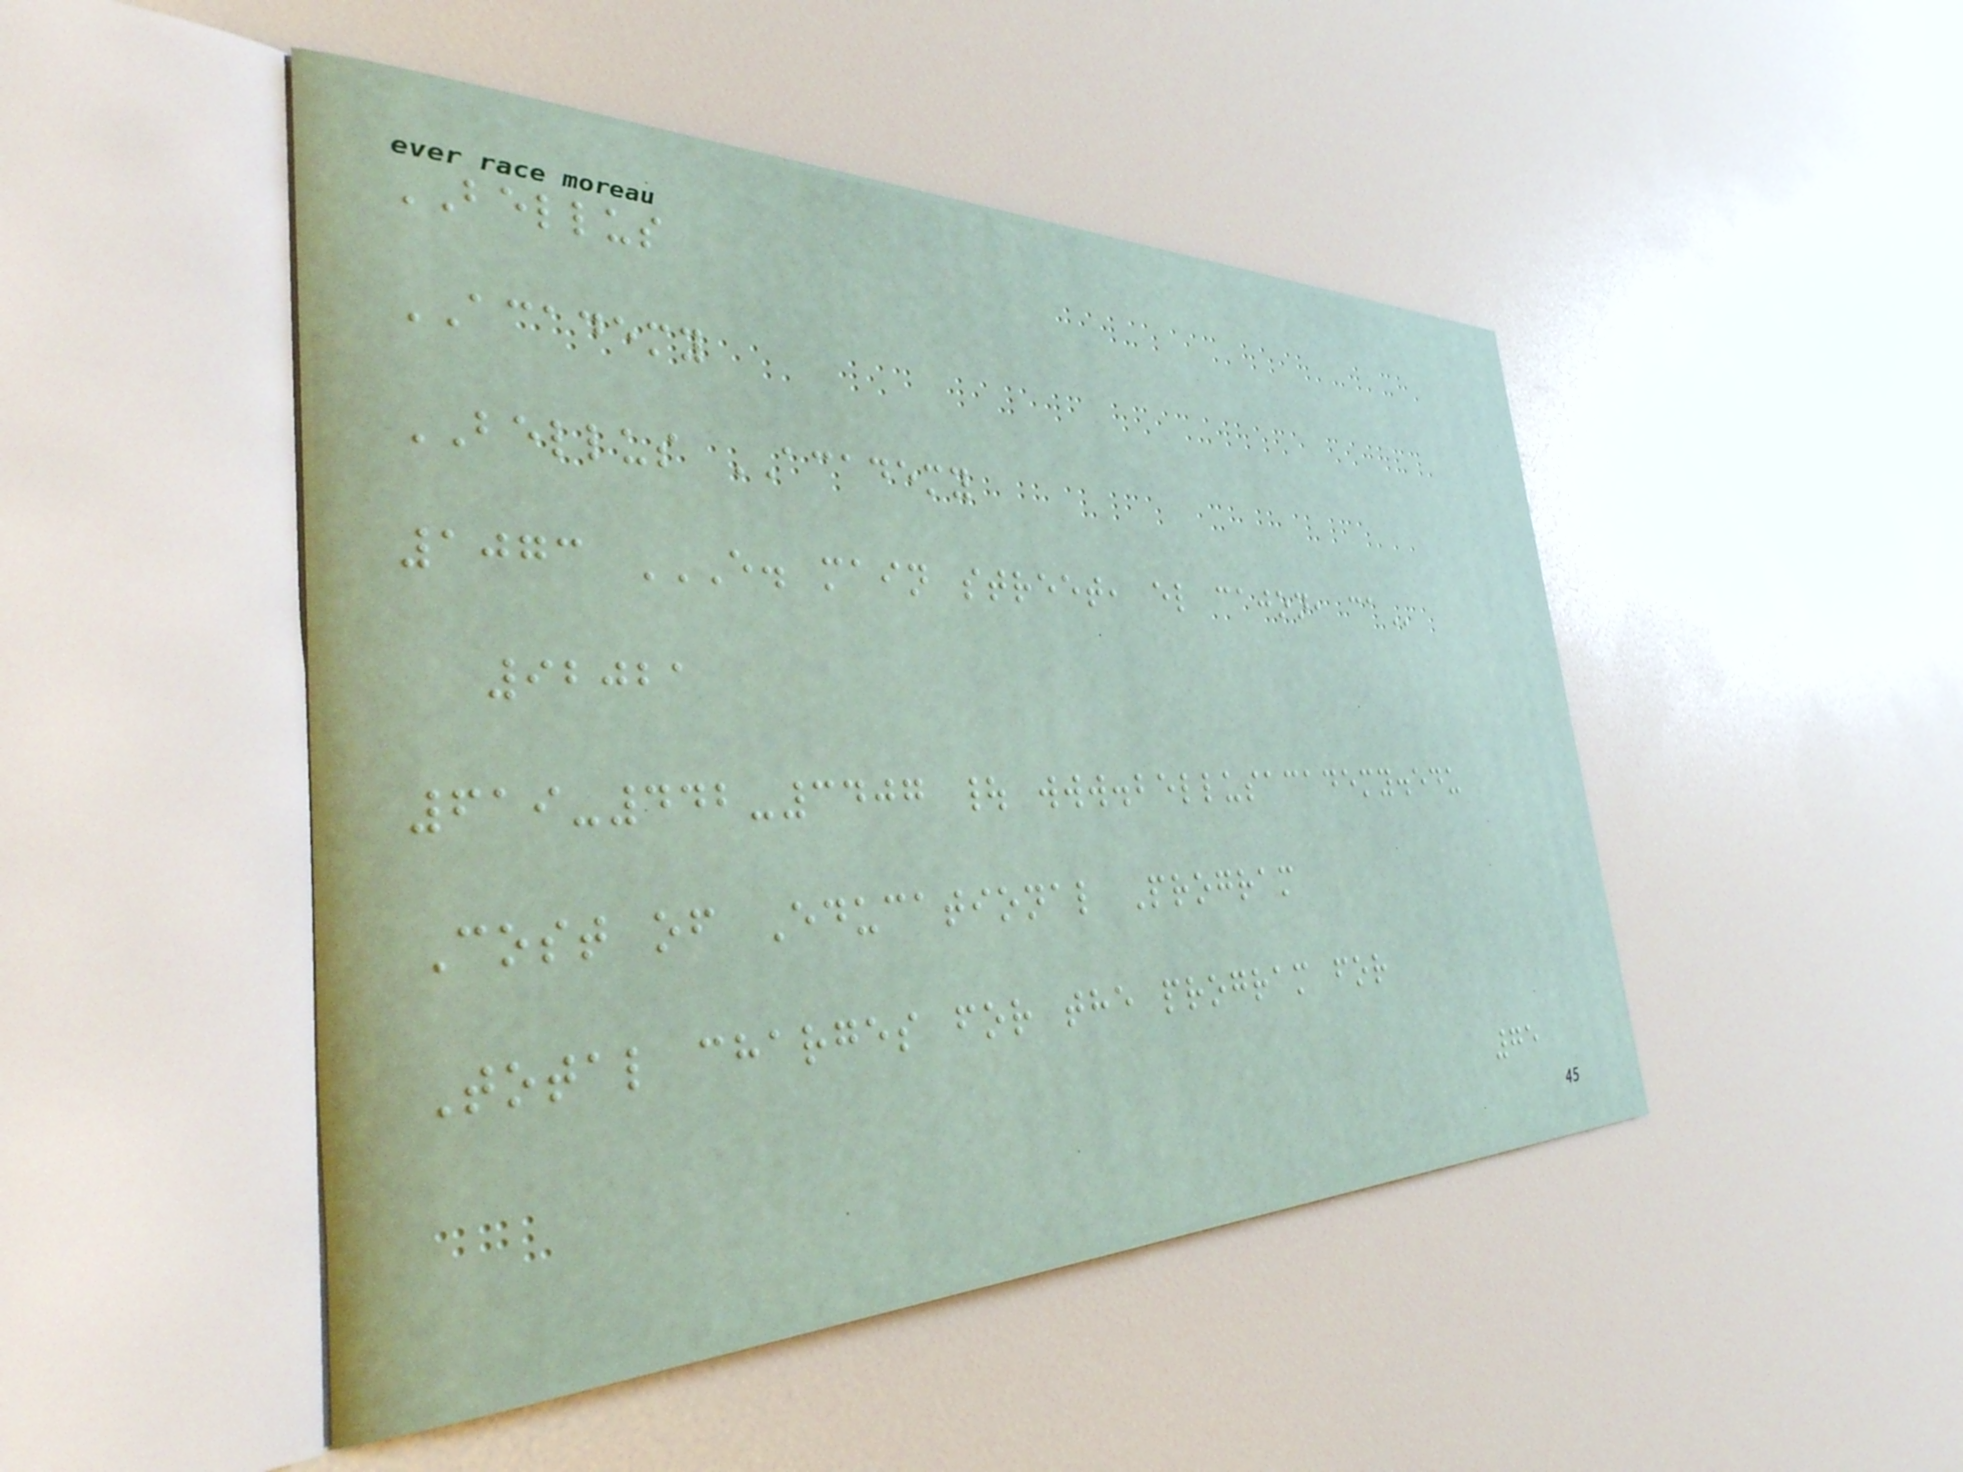BELLUS
ACADEMY
BELLUS ACADEMY
1073 E. MAIN STREET, EL CAJON, CA
92021
619-442-3407 | www.bellusacademy.edu
Cost of Educational Program
Total charges for the program for
75
